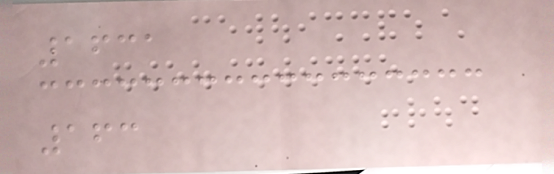1631
163
